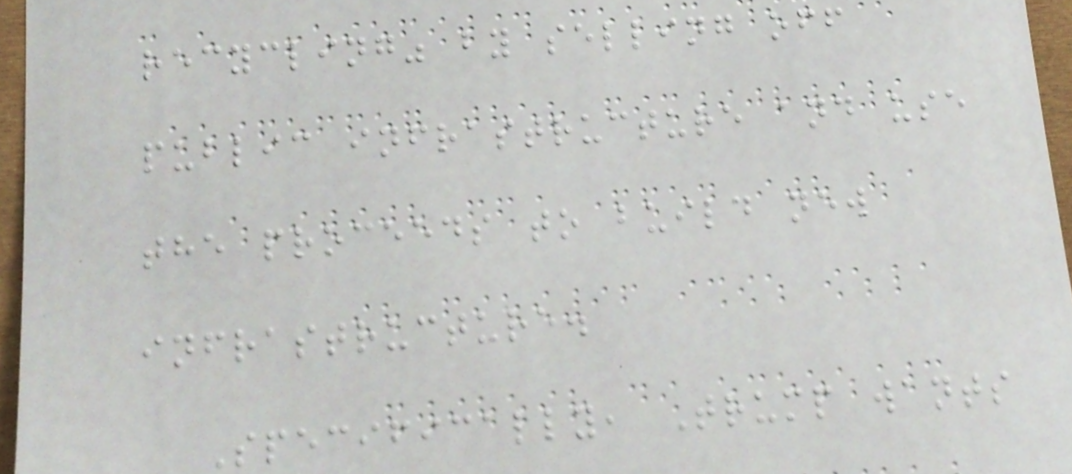recycling" by selling off
public infrastructure and use
the proceeds to build new
infrastructure.
Specifically, Trump wants
